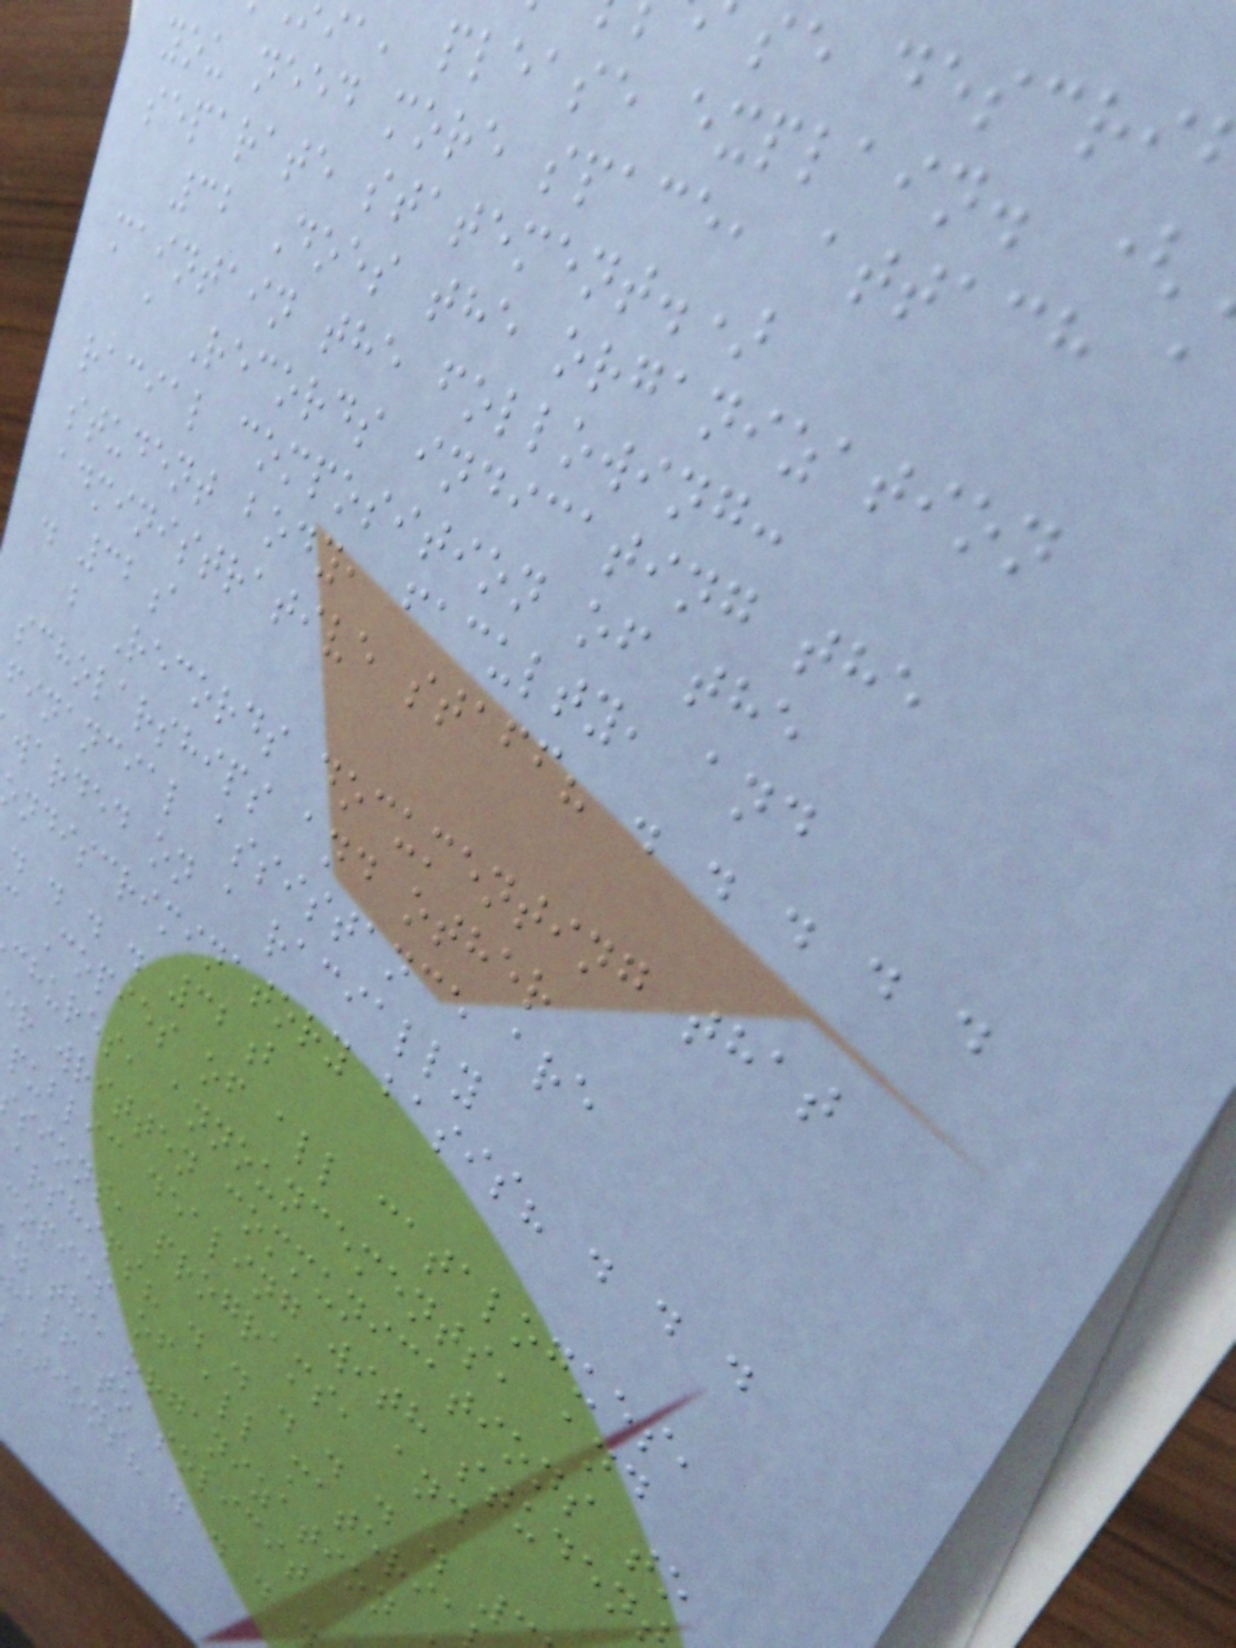se descri
' please explain. (
you need more space, attach a
separate statement.)
32 Does the organization
maintain the following:
a Records indicating the
racial composition of the
student body, faculty, and
administrative staff? . . . . .
. 32a
b Records documenting that
scholarships and other
financial assistance are
warded on a racially
ndiscriminatory basis? . . .
. . . . 32b
Copies of all catalogues,
chures, announcements, and
r written communications to
public dealing with studen
sions, programs, and
arships? . . . . . .
opies of all materia
y the organization
half to solicit
utions? . . . .
